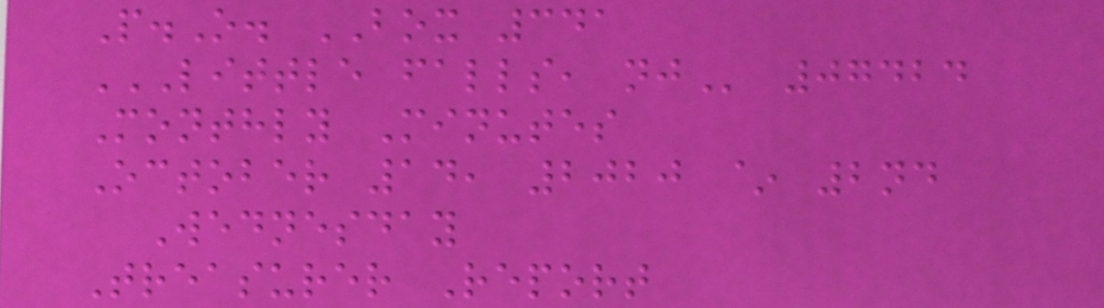P.O. BOX 341
LITTLE FALLS, NJ 07424
Monthly Minutes
October 14, 2020 ~ 2nd
Wednesday
Treasurer Report
